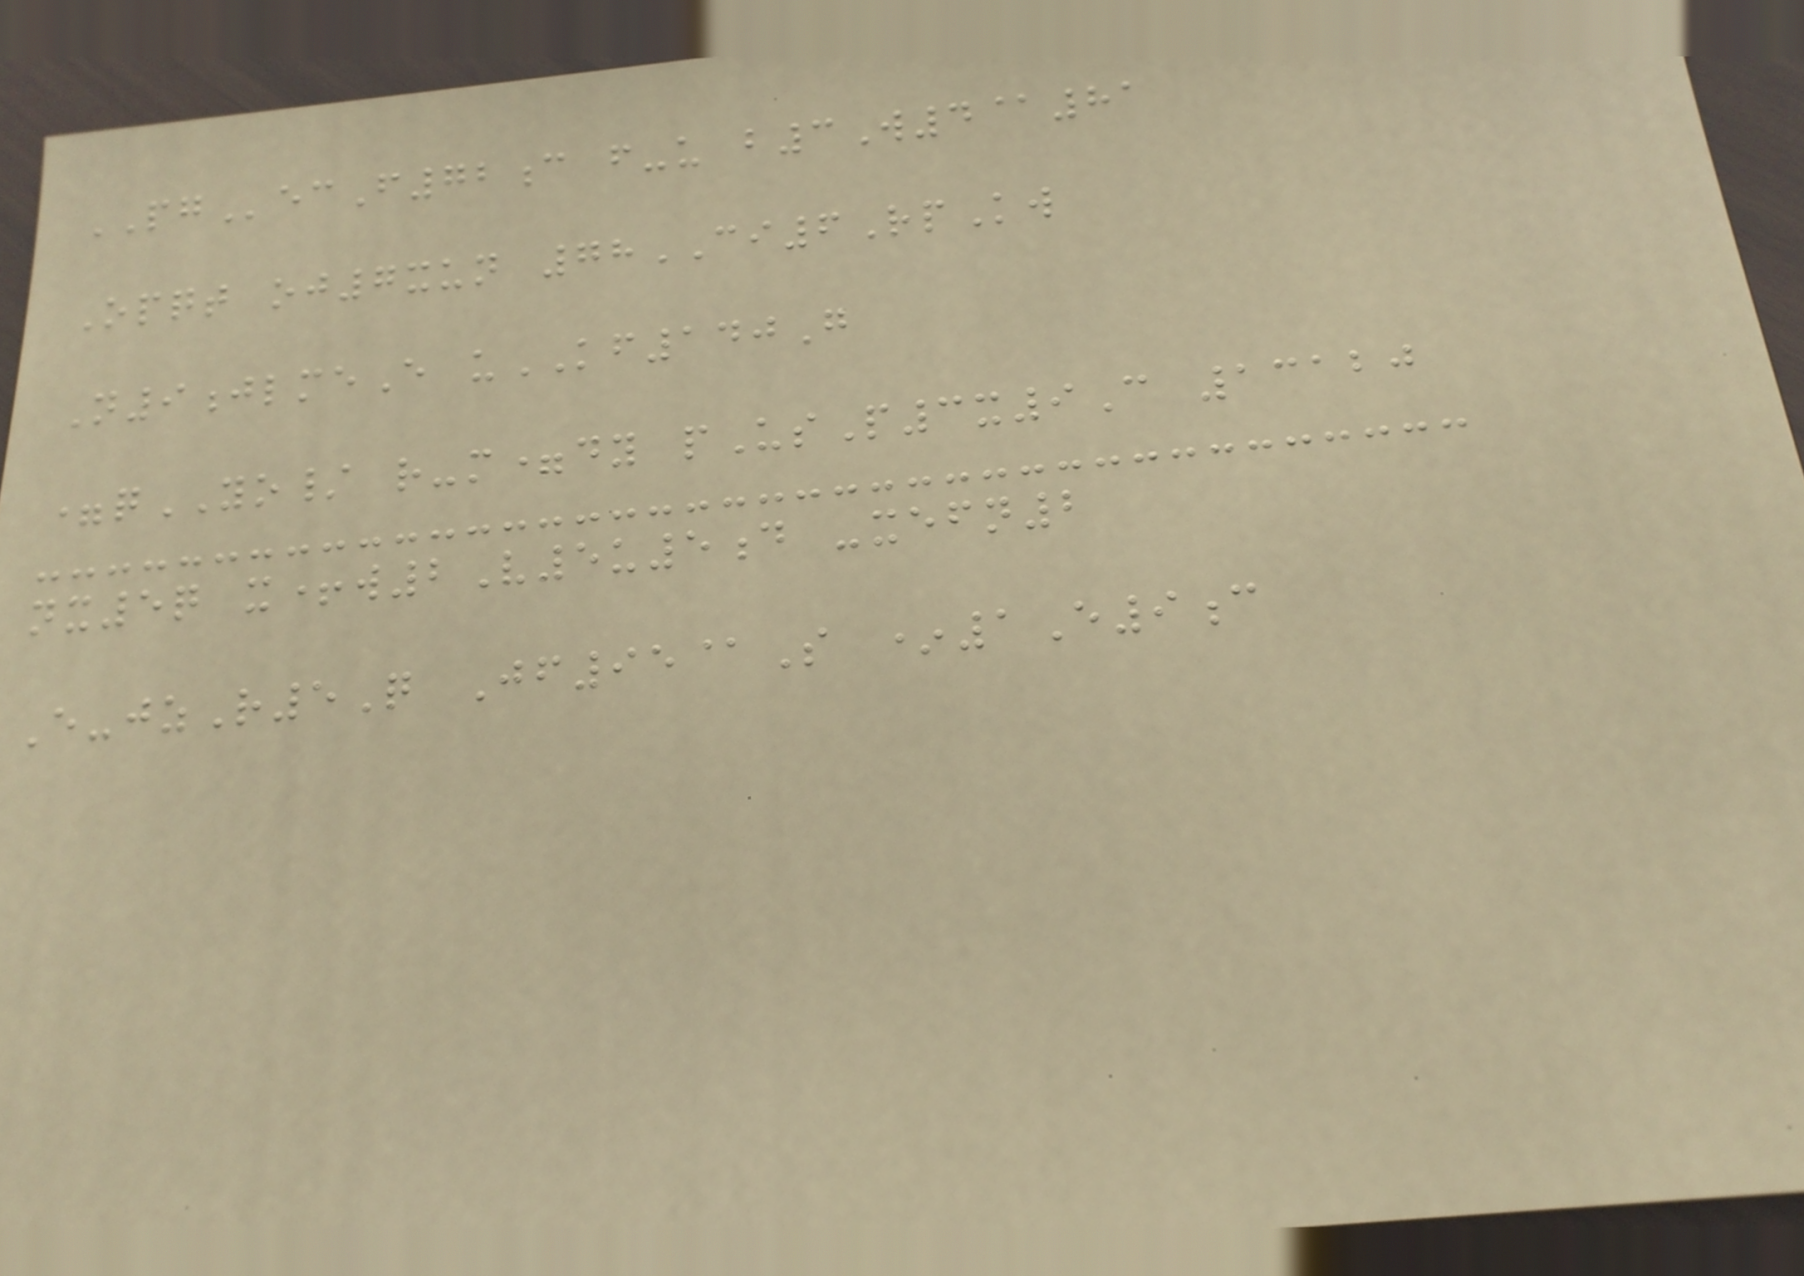PGecF72c f-u b3W4@81
Opqt oj7xun 78CI6RpKw
N9jlmeE uKF140G
=qYO/ r-m=dy pUsP3x9C 13120
nx5q x+w2V5u5d -xefn2
E-jzR5Q Jf95@S *1E9c
